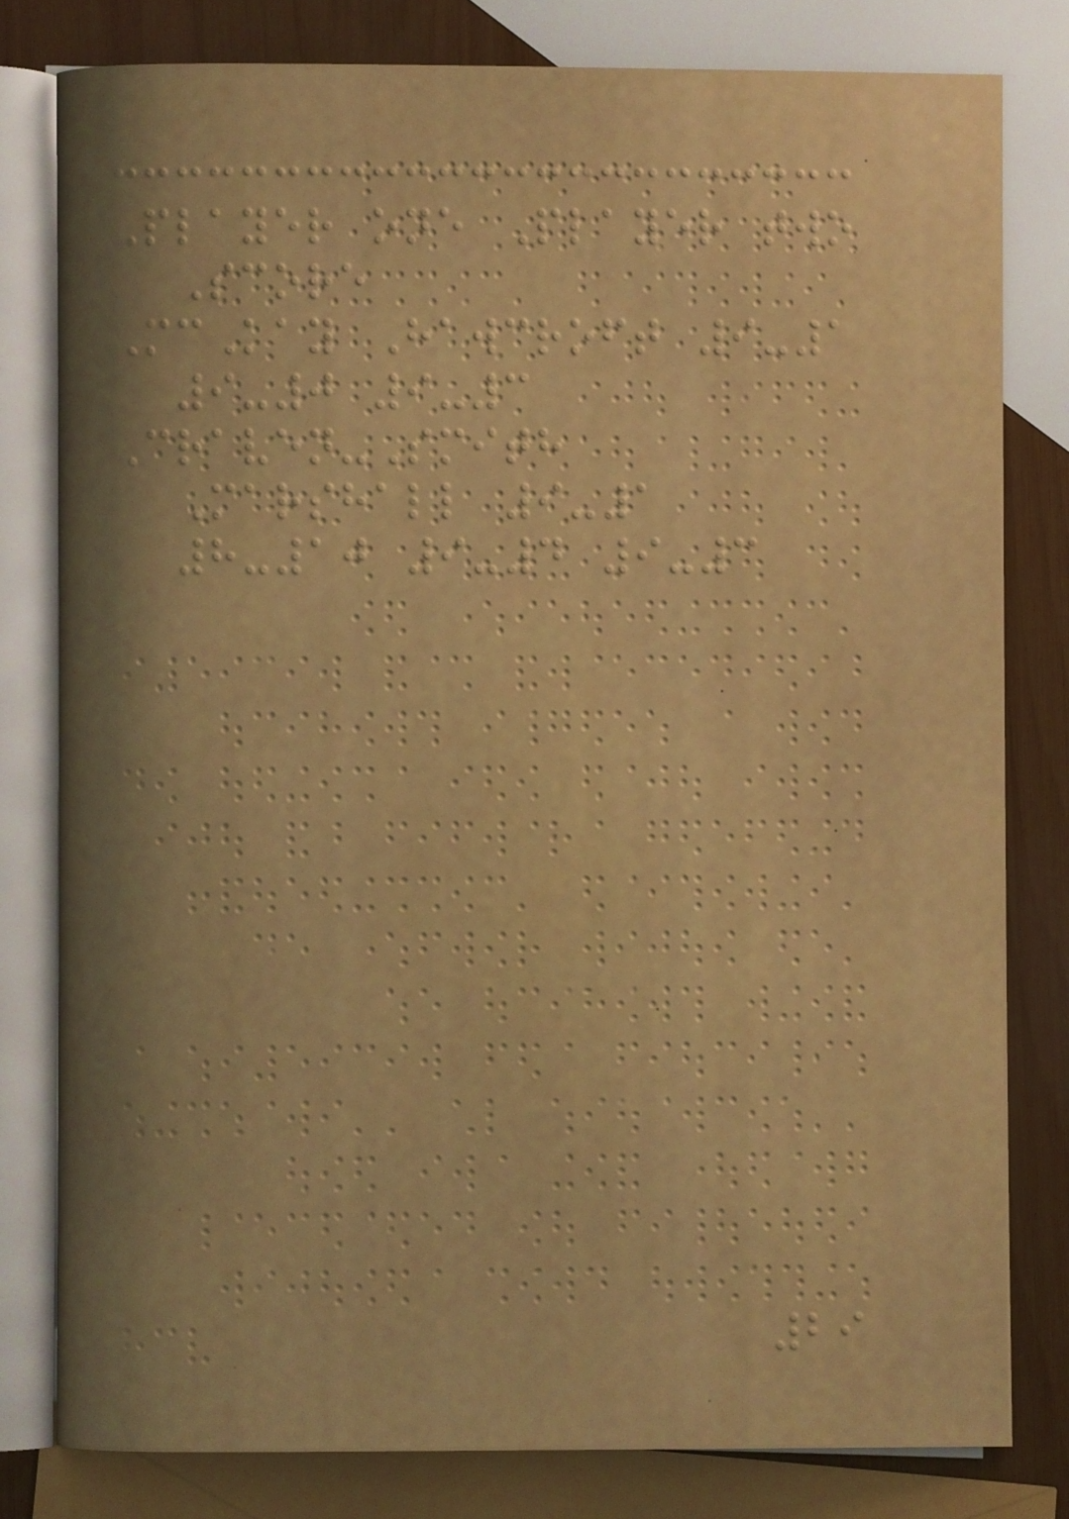Player one Player two
Score
McKay Hawcroft 9-1
9-0 9-3
Craven-Smith
Marshall 9-1
8-10 9-4 9-3
29
